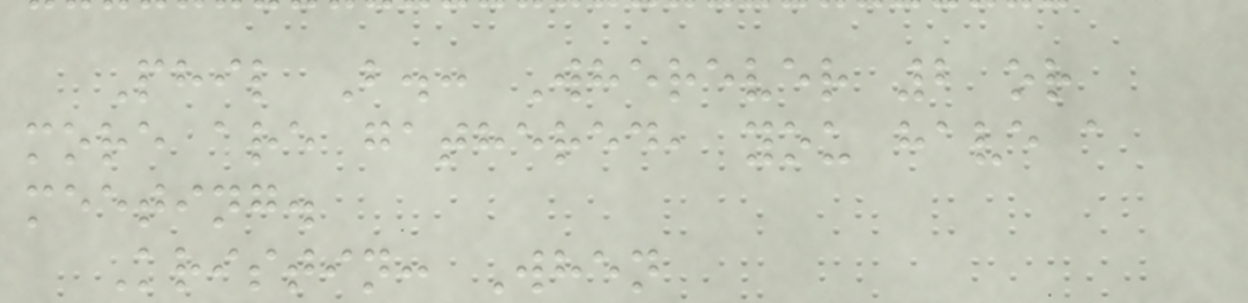Phil B.: Wherever 2 or
more are gathered, you have a
meeting.
Kristin: When
